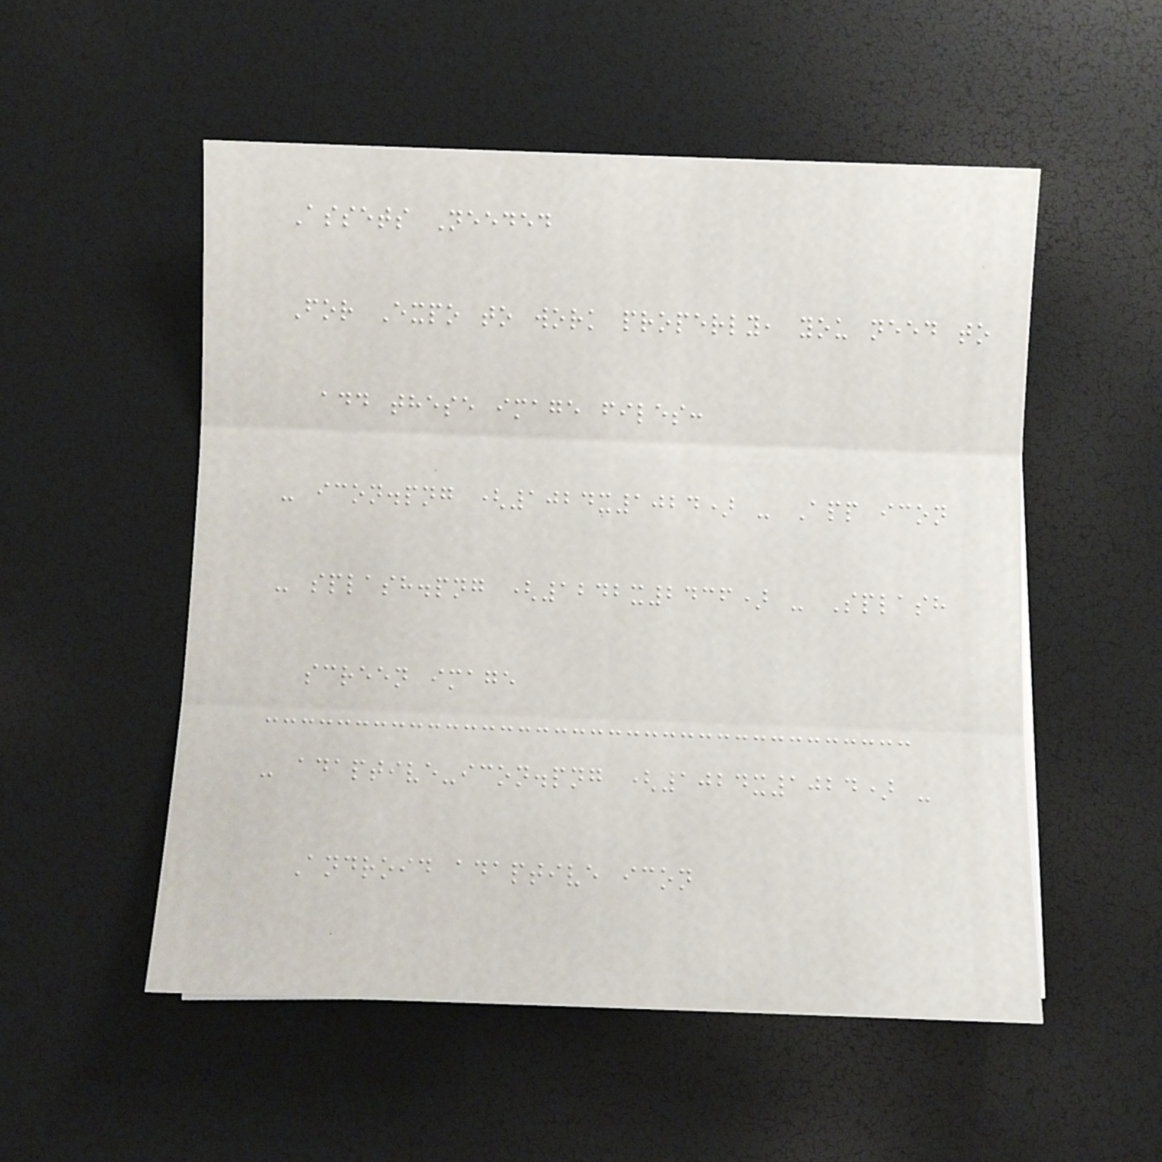Assets Needed
For Expo to work properly, you need to
add these image files:
- icon.png (1024x1024) - App icon
- splash.png (1242x2436) - Splash
screen image
- adaptive-icon.png (1024x1024) -
Android adaptive icon
